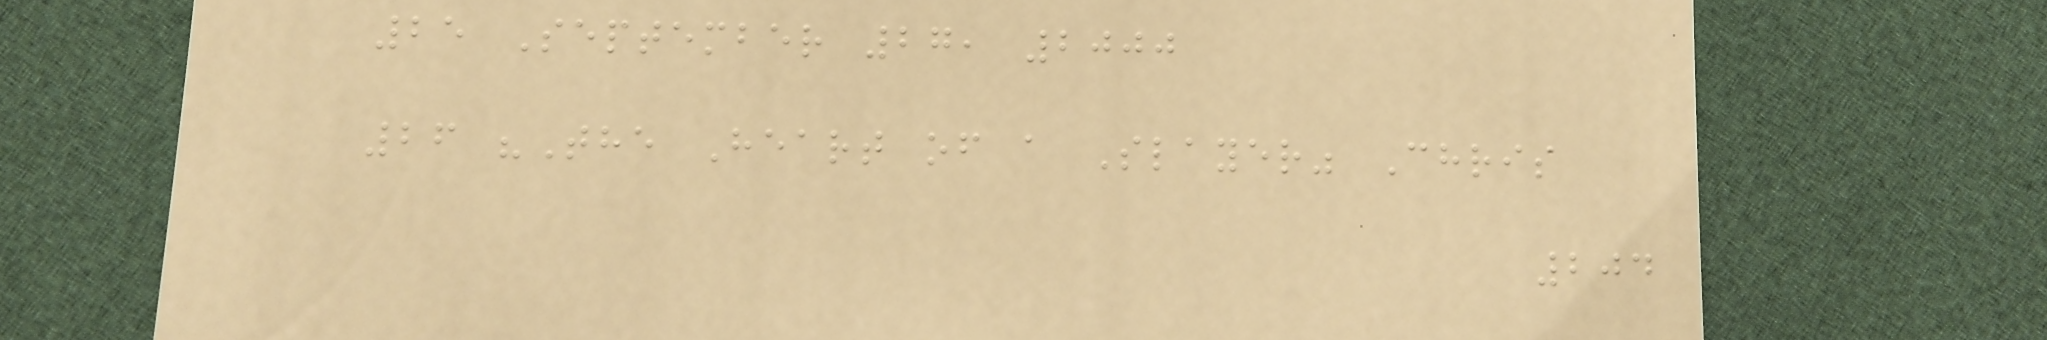25 September 27, 2000
26 "The Heart of a Slayer" Chris
204
